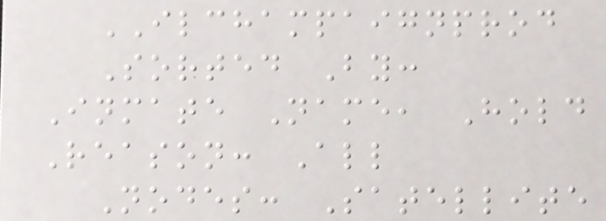ILCHAMPAIGNPROD
Sorted By:
Inmate Name, Hold
Reason: All
Nodes: Satellite
